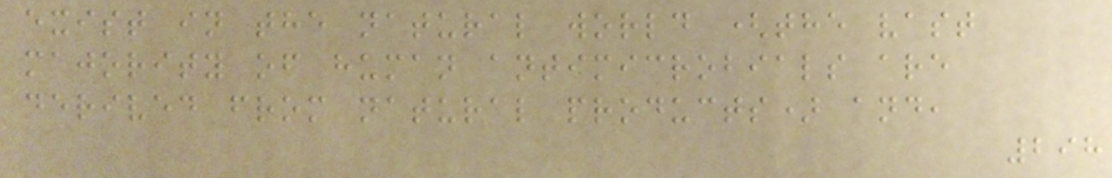exist in the natural world (the vast
majority of human antimicrobials are
derived from natural products) and,
298
